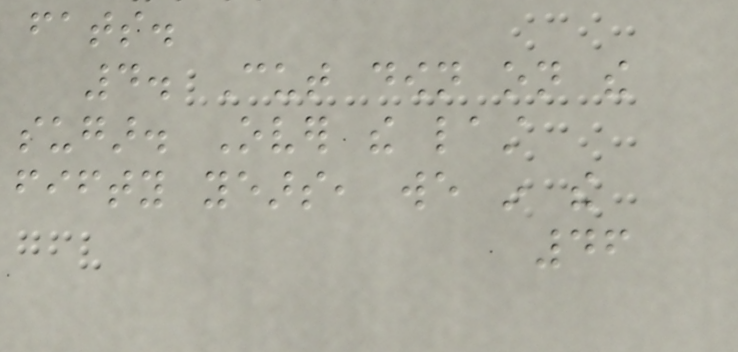fats.
4. Cut down on the
sugar. Over the last
fifty years, we in the
46
